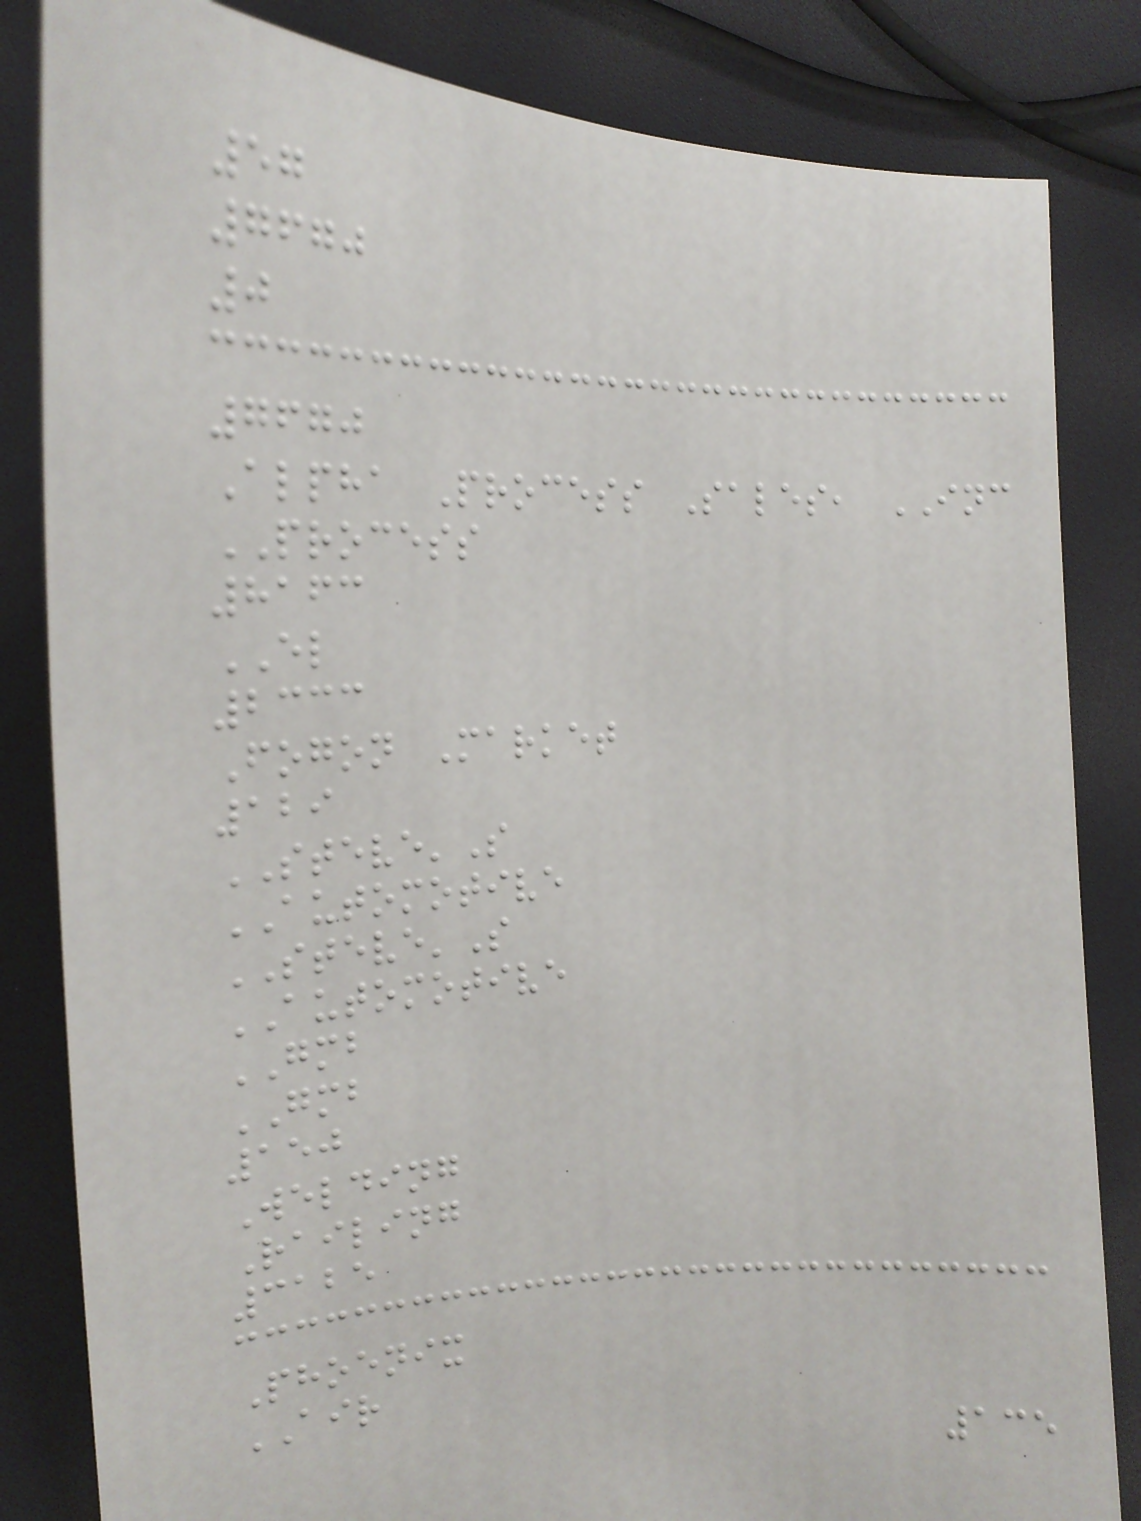57
7670
0
7670
Alpha Process Sales, INC
PROCESS
8163
EL
2333
Fogon Market
129
STEVE'S
AUTOMOTIVE
STEVE'S
AUTOMOTIVE
GMB
GMB
150
Welding
Railing
3125
Phoenix
AIR
135
